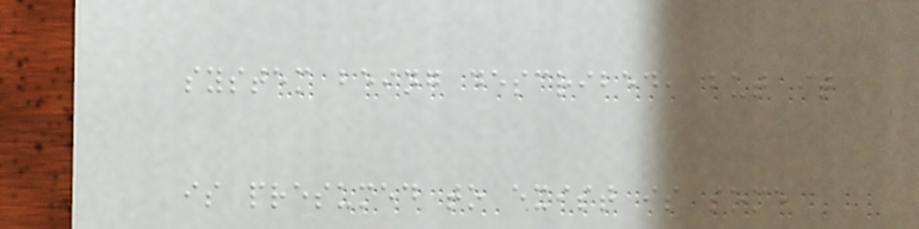system being described, but it
is presumed to exist is some
